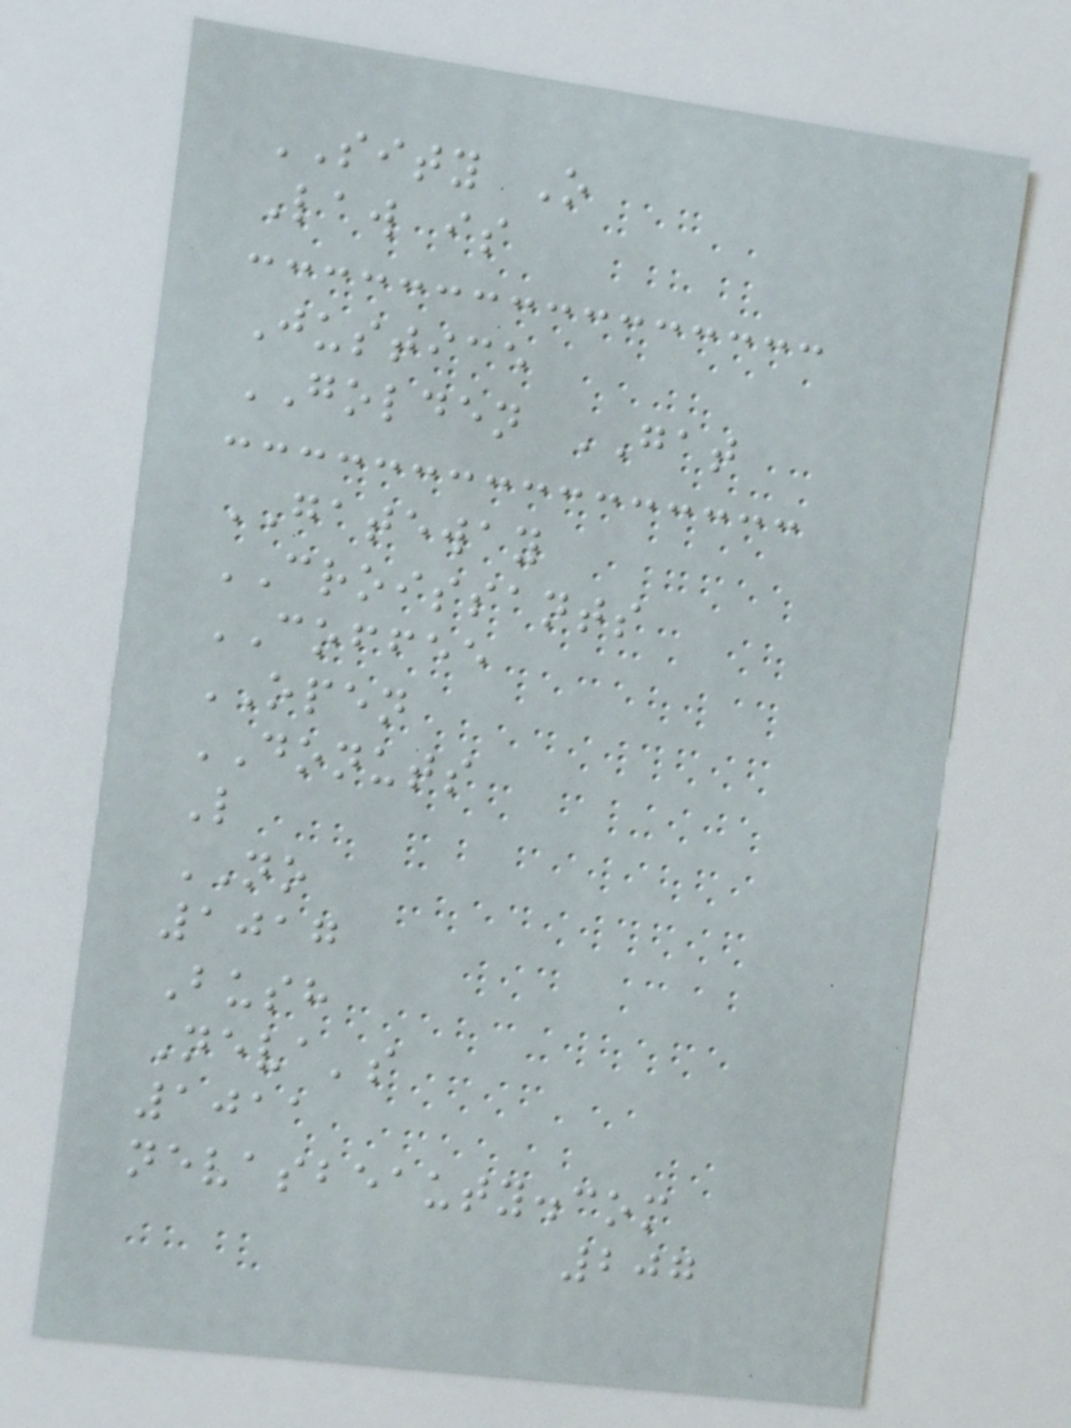SITY O
Law is
Justice
GOLDEN GAT
GATEWAY
CROISSANTS
COFFEE
OPEN
DONUTS
L
NO
1017
Bush
Neva's
1011
nevasbeauty.com
207
